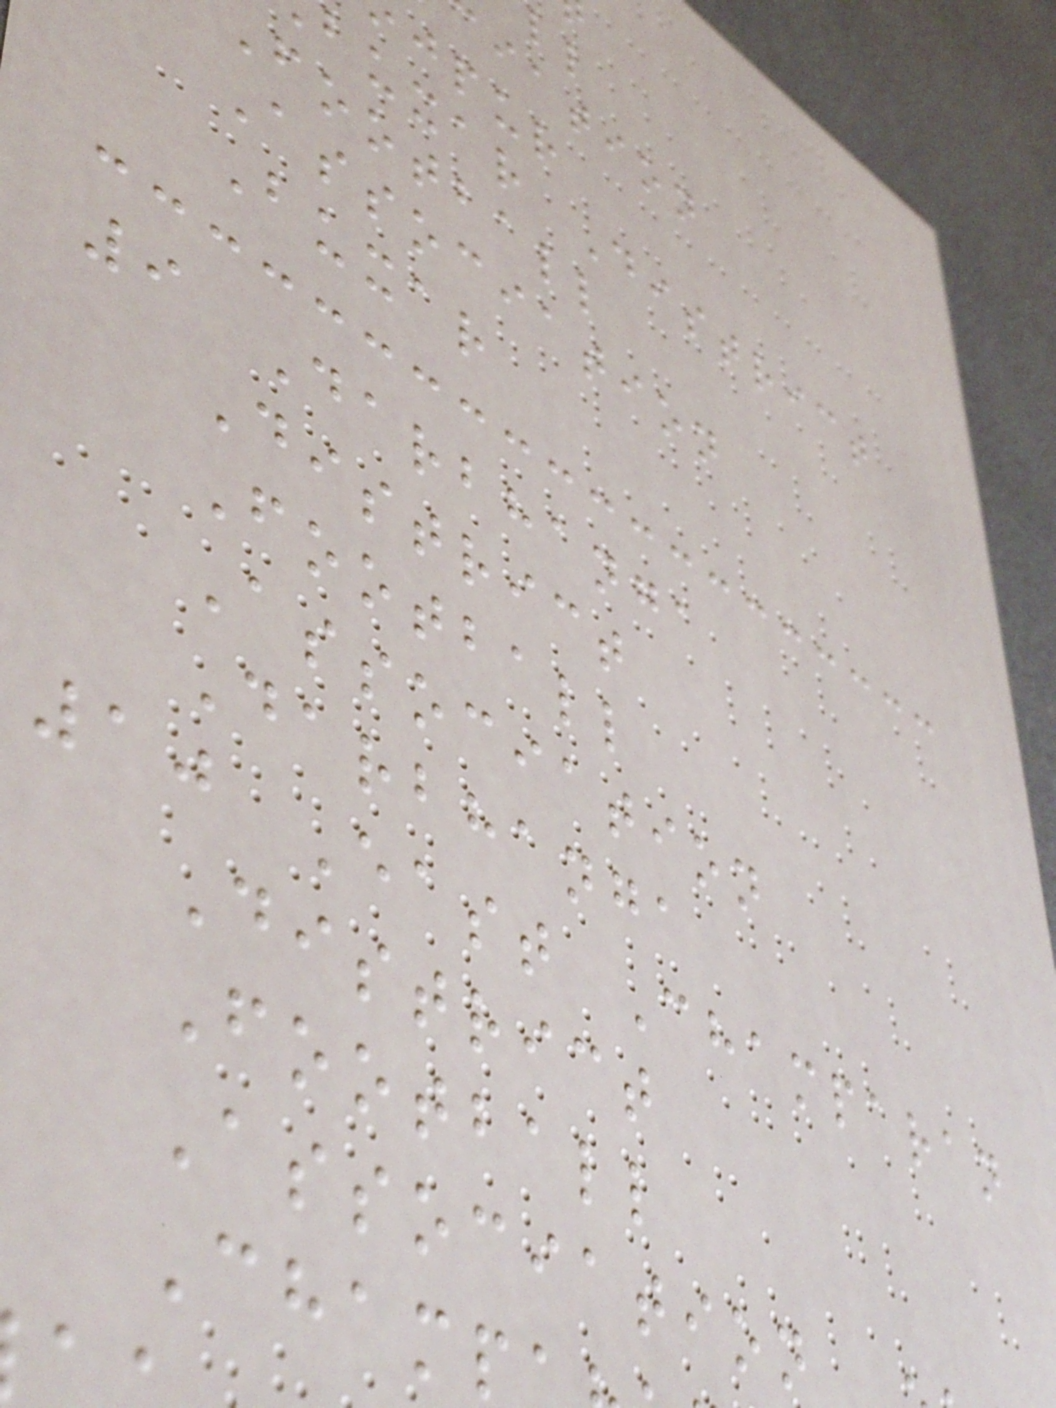iation
jpur
buxar District
football
Association
Buxar
9 Darbhanga
District
Football
Association
Darbhanga
10 East Champaran
District
Football
Association
Champ
